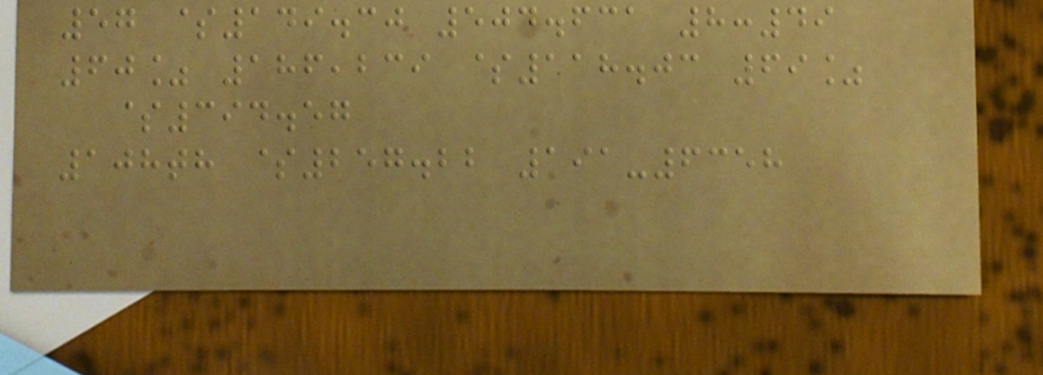57 $149.30 504.631 8:49
60% 186,239 $118.03 69%
$394.57
108th $257.22 191-6358
